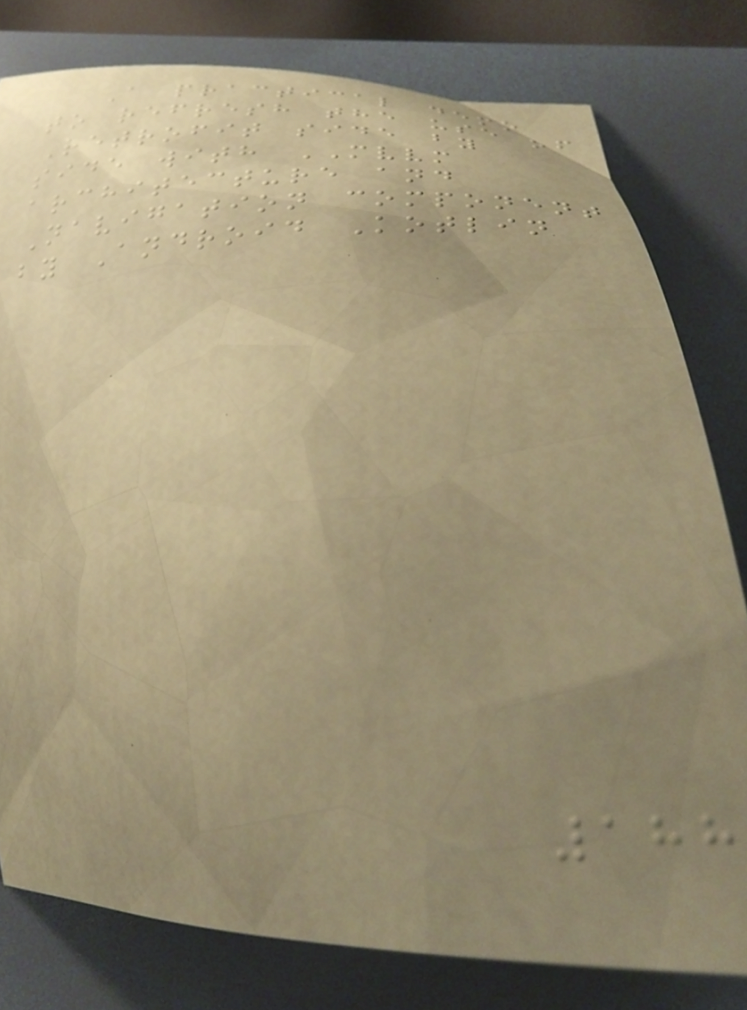A practical demo
to refresh the use of
Retrofit side by
side with MVVM
architecture and
Navigation component
by Android Kotlin
188
